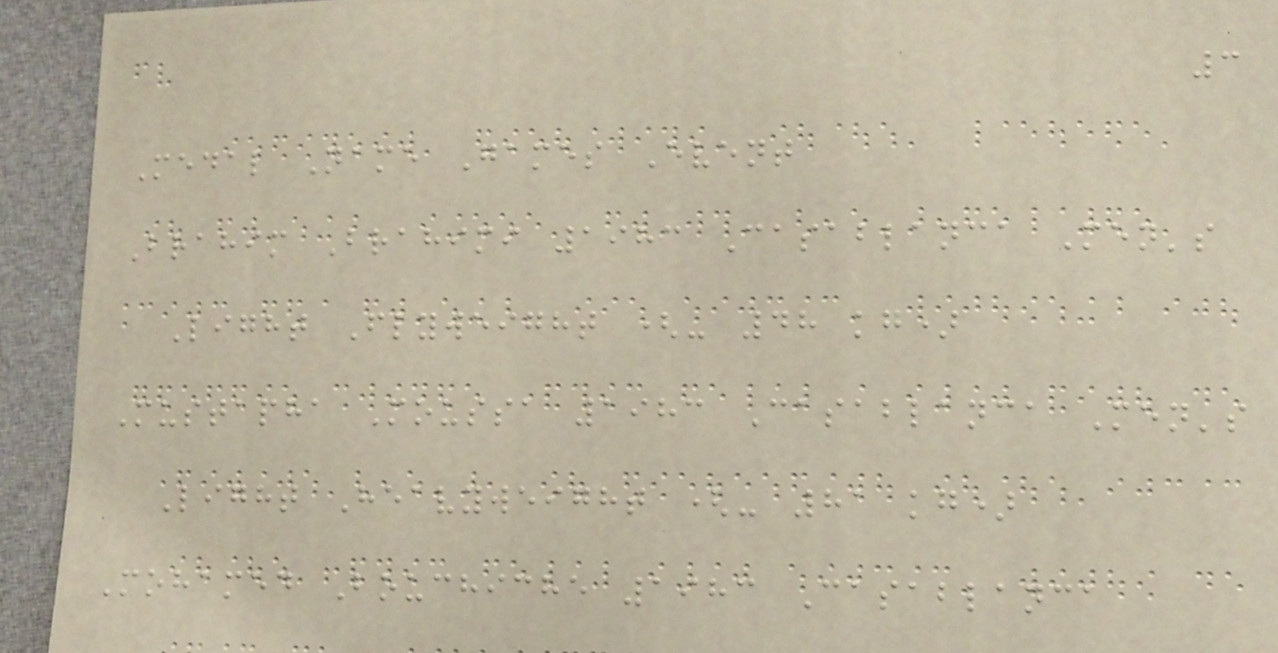3
Medal Name Games Event
Brahim Brahimi 1983 Casablanca Men's
Light Flyweight (- 48 kg)
Mustapha Moussa 1983 Casablanca Men's
Light Heavyweight (- 81 kg)
Mohamed Bouchiche 1983 Casablanca
